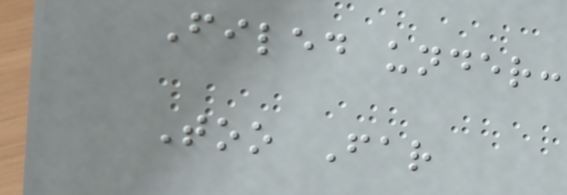Filed under:
Too Far
